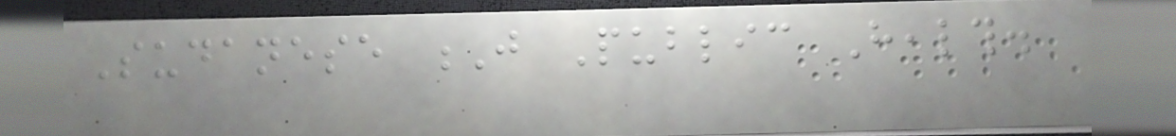Sudanese J Public Health.
